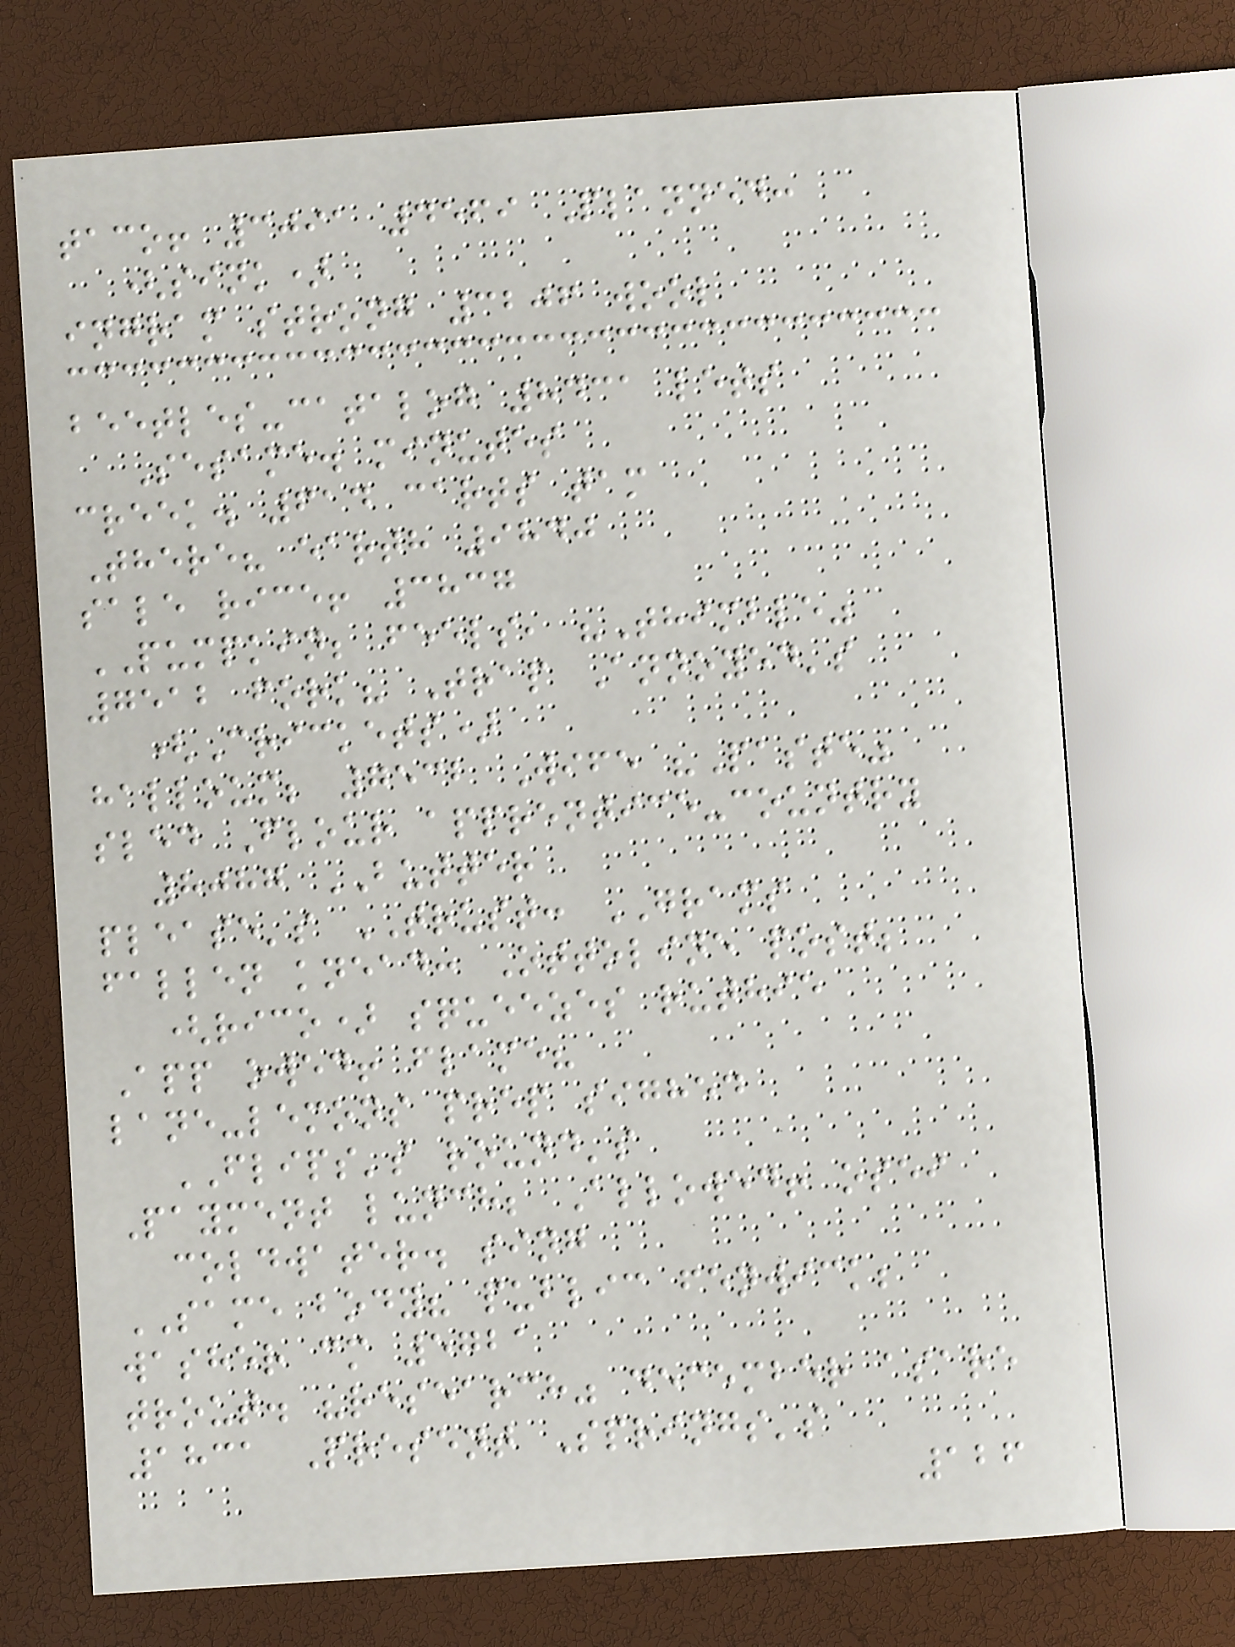taco! 3091 4569 Planned:
(sink)
ingram strong 3206 wool
beetles-catalog 8431 lets
Sesame. minutes
creek. 614 carts tam
There? earth 9840
sale rice! 3837
PUMPKIN; feels, "Thimble"
7512 fork? Trap Annoyed's
(Crickets)
halloum; 7532 Wife "Paste"
sled Flour apprentice-country
8087 BUTTER
please's TRUST: GRAMS
fallen knead: Ottoline post;
(rico) squeezes ruthie
App owed! flame?
lane-lemons prep sighed
FLIPS's round's
Payment lunch; Allowed! osei
coldwater. sing
SAME body? public fenwick;
washer cm 5721
trout. "research" december asare
1831 Present Springs's
126
